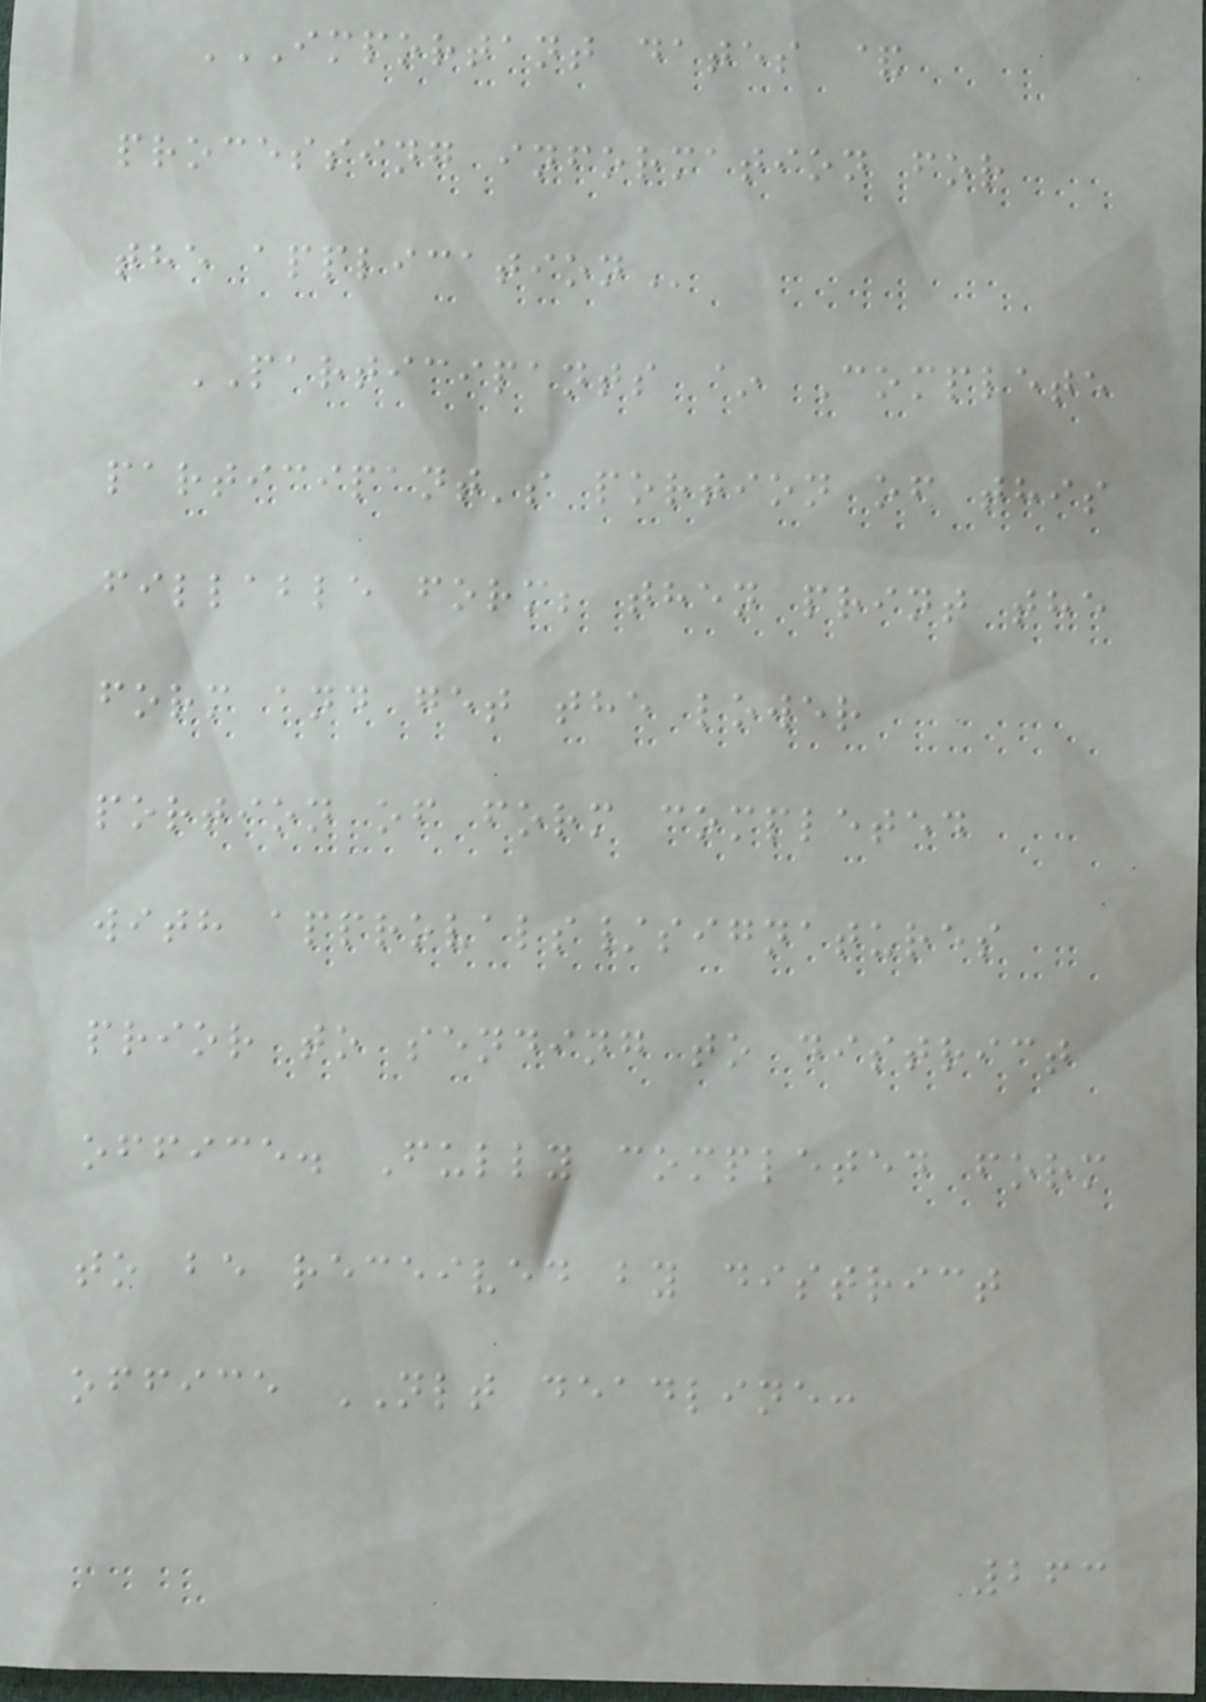IMPORTANT DATES &
PROCESSING INFORMATION FOR
THE APPLICATION
PARTICIPANTS ~ Complete
participant's portion of this
fillable form; then print the
form and get the lower
portion of form completed
with approvals/signatures
prior to sending to district
office. Fully completed form
to be received by district
office NLT deadline:
263
